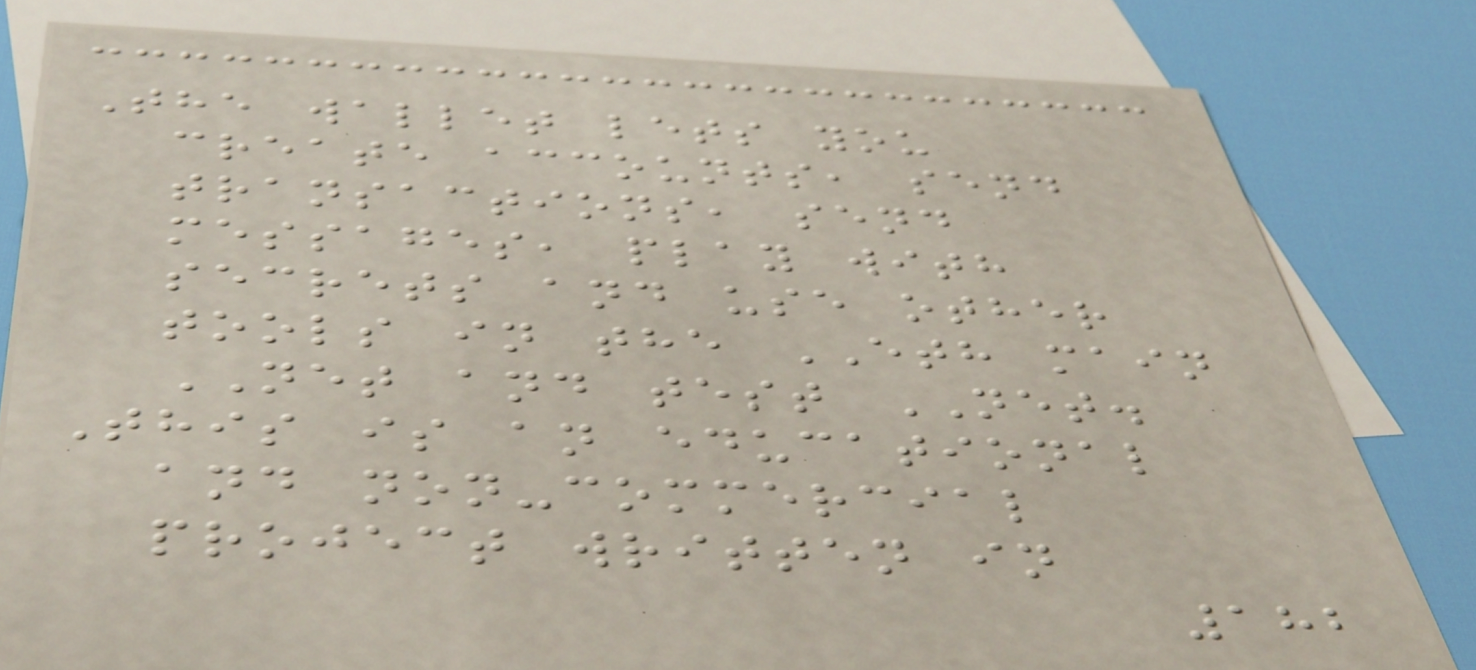The wallet lets you
create accounts, send
transactions, send
messages, play with
secrets and use other
tools in the ETH main
NET and test NET.
This is an educational
and non-commercial
project written in
182
